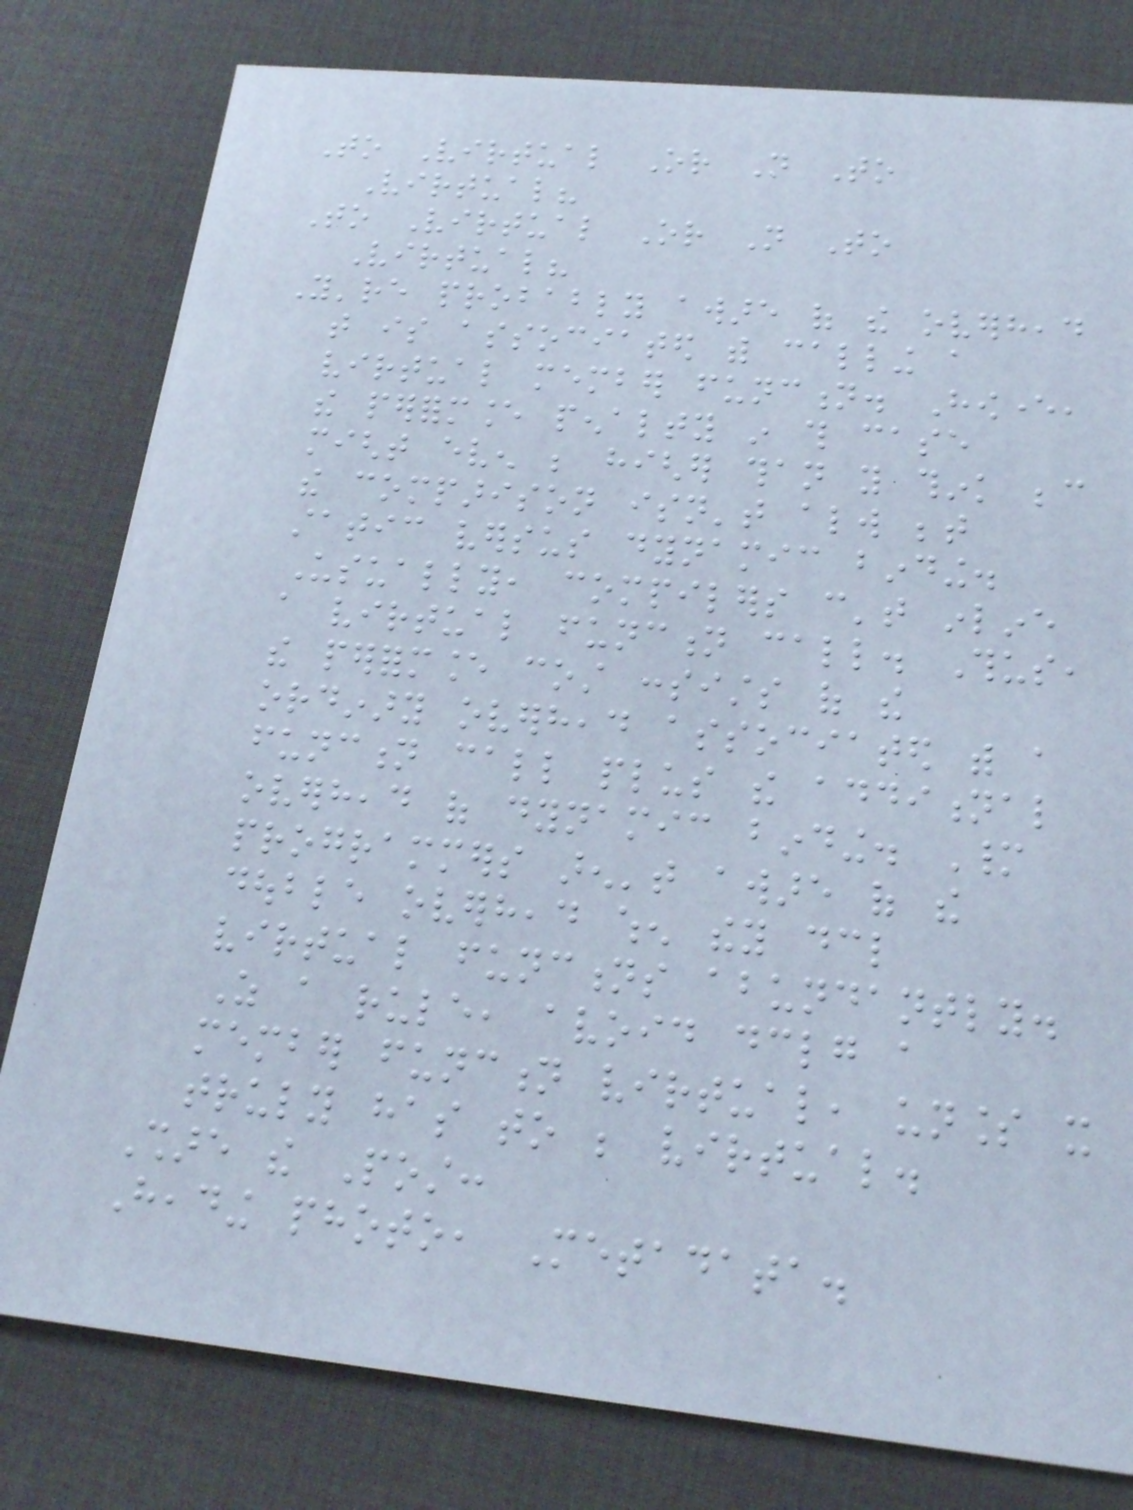To Virtual Or Not To
Virtual?
To Virtual Or Not To
Virtual?
You're probably aware of the overhead
that is associated with calling a
virtual member function. However,
the performance penalty in this case
might even be higher than you think because
the comparison isn't always between
static versus dynamic binding.
Usually, compilers can't inline
a virtual function call. Thus,
the performance cost consists of the
ordinary overhead associated with a
function call plus the additional
overhead of dynamic binding. Many
programmers aren't aware of the
double overhead when they declare
virtual functions abundantly.
As a rule, avoid declaring a
member function virtual, unless it
truly has to be virtual.
Share the Post:
Heading photo, Metadata.
